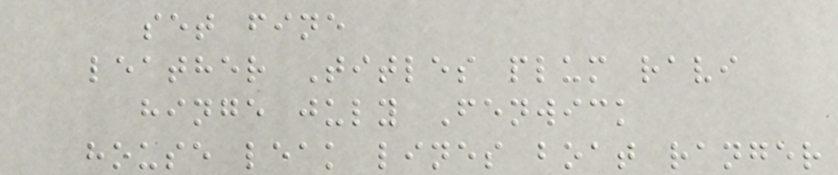set fine
leather Titles plum ravi
hinge july Fenwick
house leak lines boat ranger
